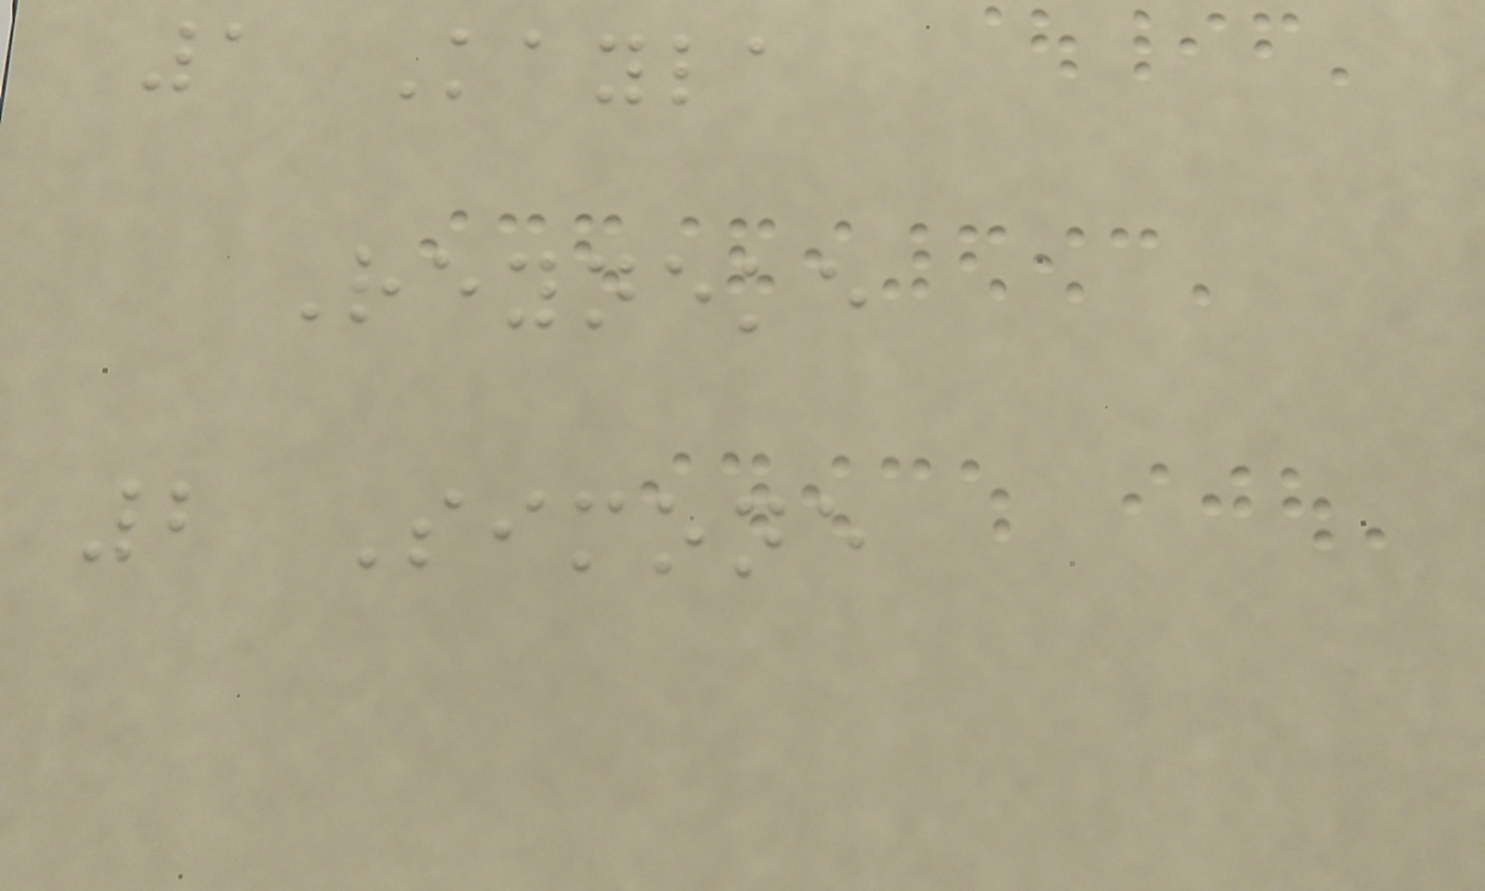1 Kayla
Reyneke
2 Simone
